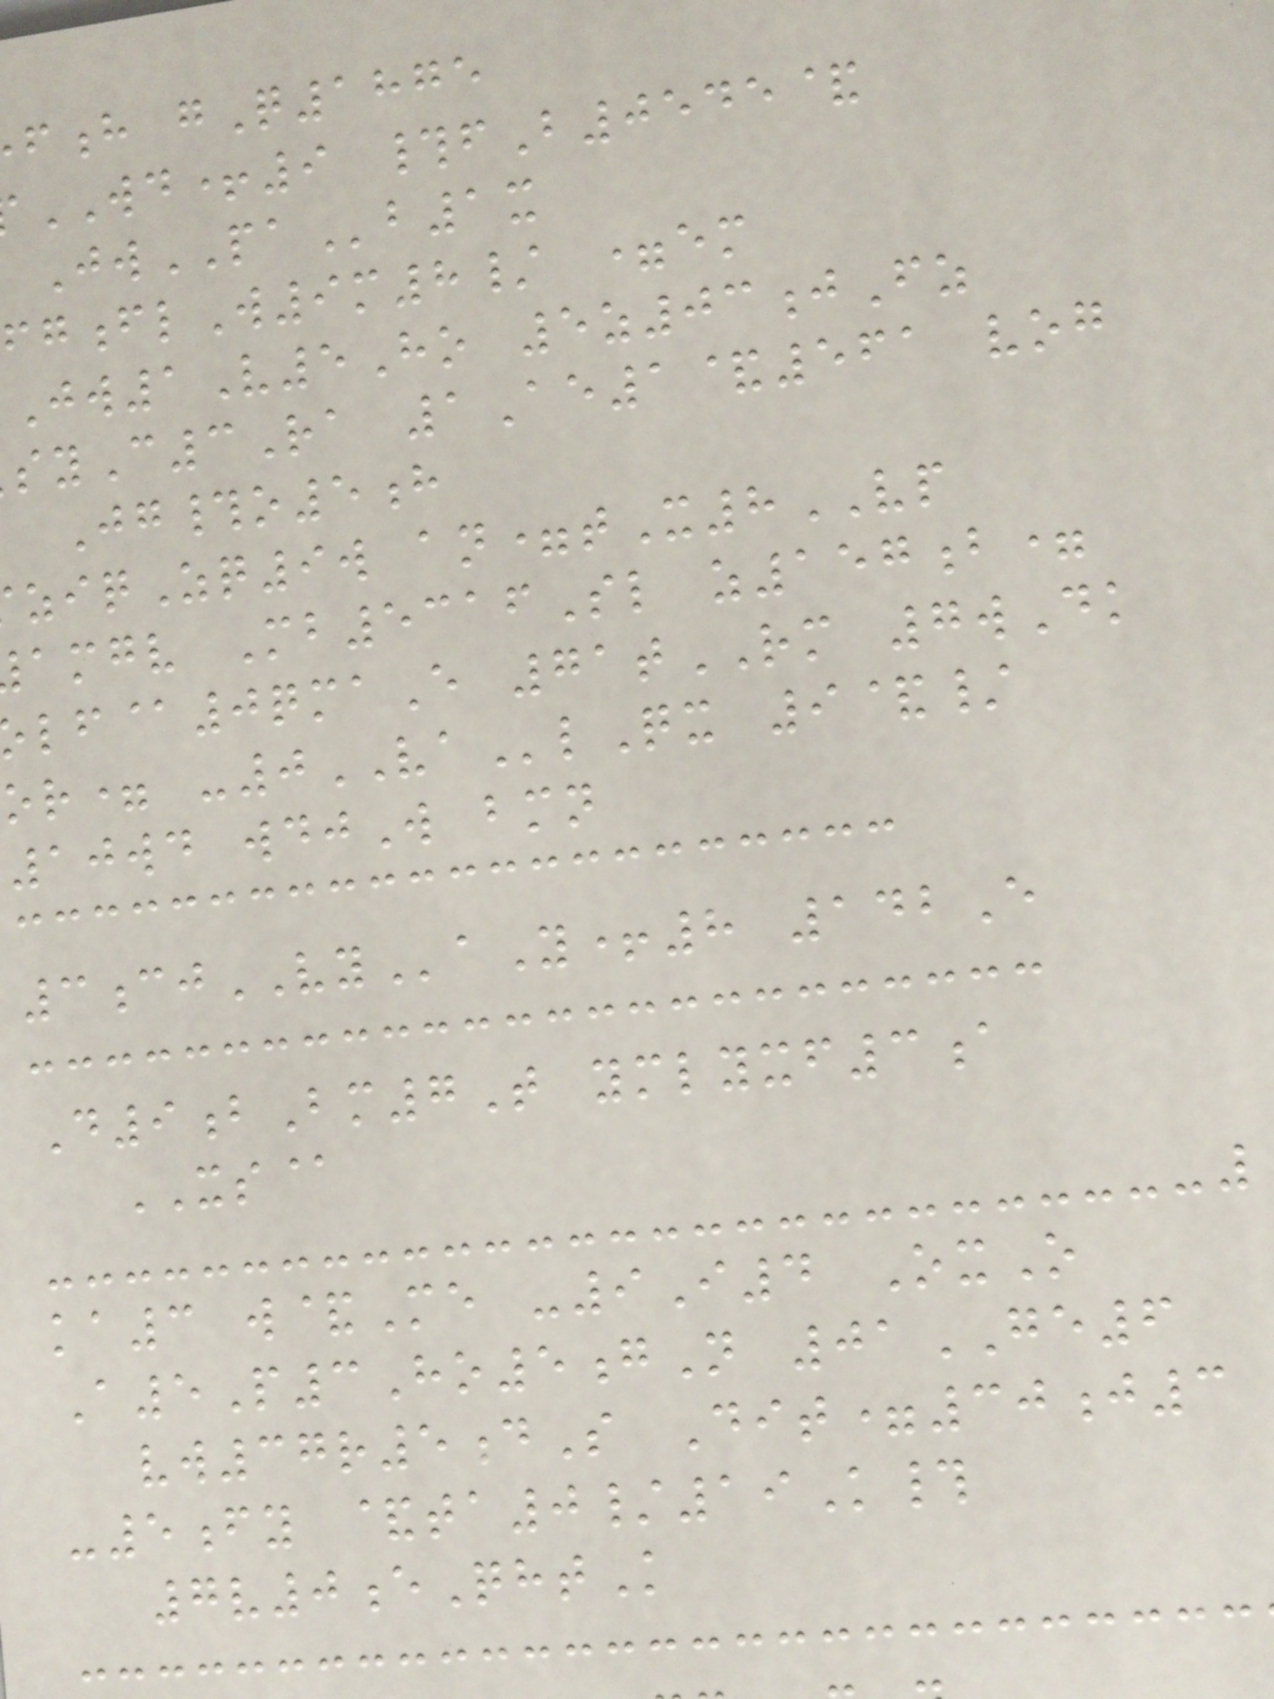h gQ1875
WD+9 #fB0545&
JwPAb1x
flW9m8/ =em
1V5Ho 5z03jFz
syC3Ra 1Ae1&561 vog
Jg#o5h
ziqZq9w an=tX8VP
amgv Mb5316Sl z157b=
lf@0qmaE 71tRM 7wDk
or= -0VAlQx 9&/
10wd wdjW bmn
3cjVYaY+8 142E
D9bBm7T ymlyxf3a
XS@
ka3 w&Me -9I4 OxO
A5P3Ho5gN 01GE6
vw37r5dS Dit=30j3
-5fy &ta0/19K#
7v0eQhtK
